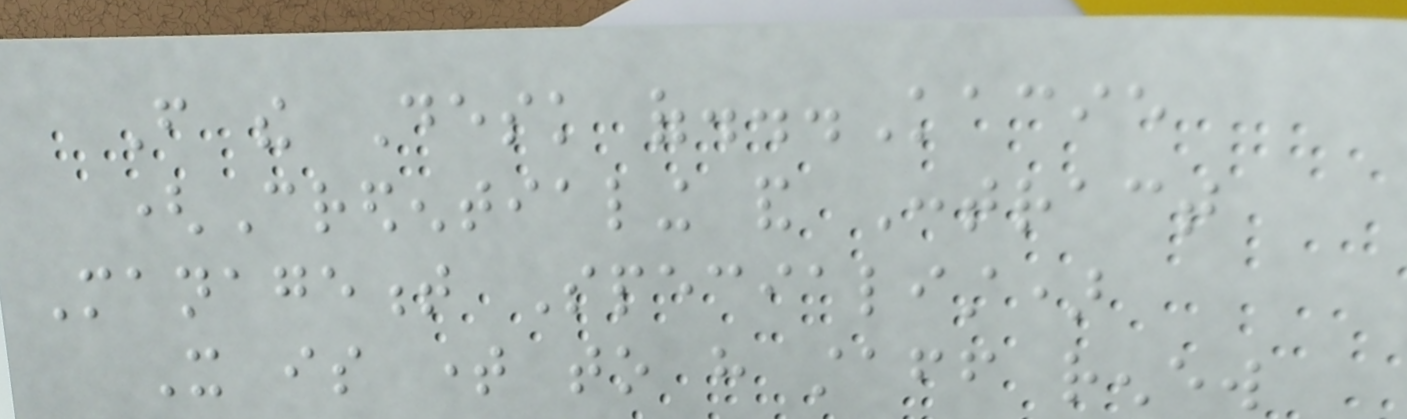From the Desk of...Kacie
(Credentialing and Contract
Management Specialist)
It is time to have staff renew
